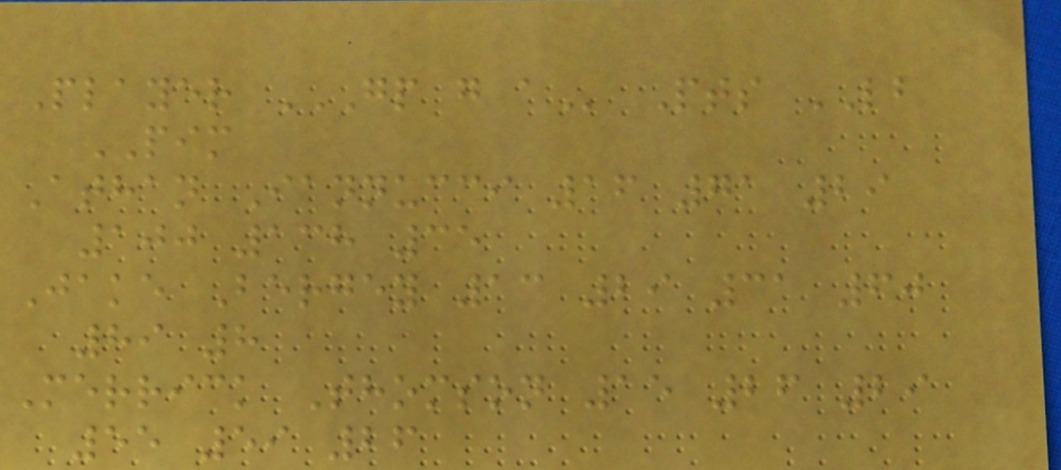Player GP G A Pts LB
PIM
Athan Iannucci 16 71 29
100 138 35
Jake Bergey 13 29 31 60
89 8
Merrick Thomson 15 26 29
55 59 26
